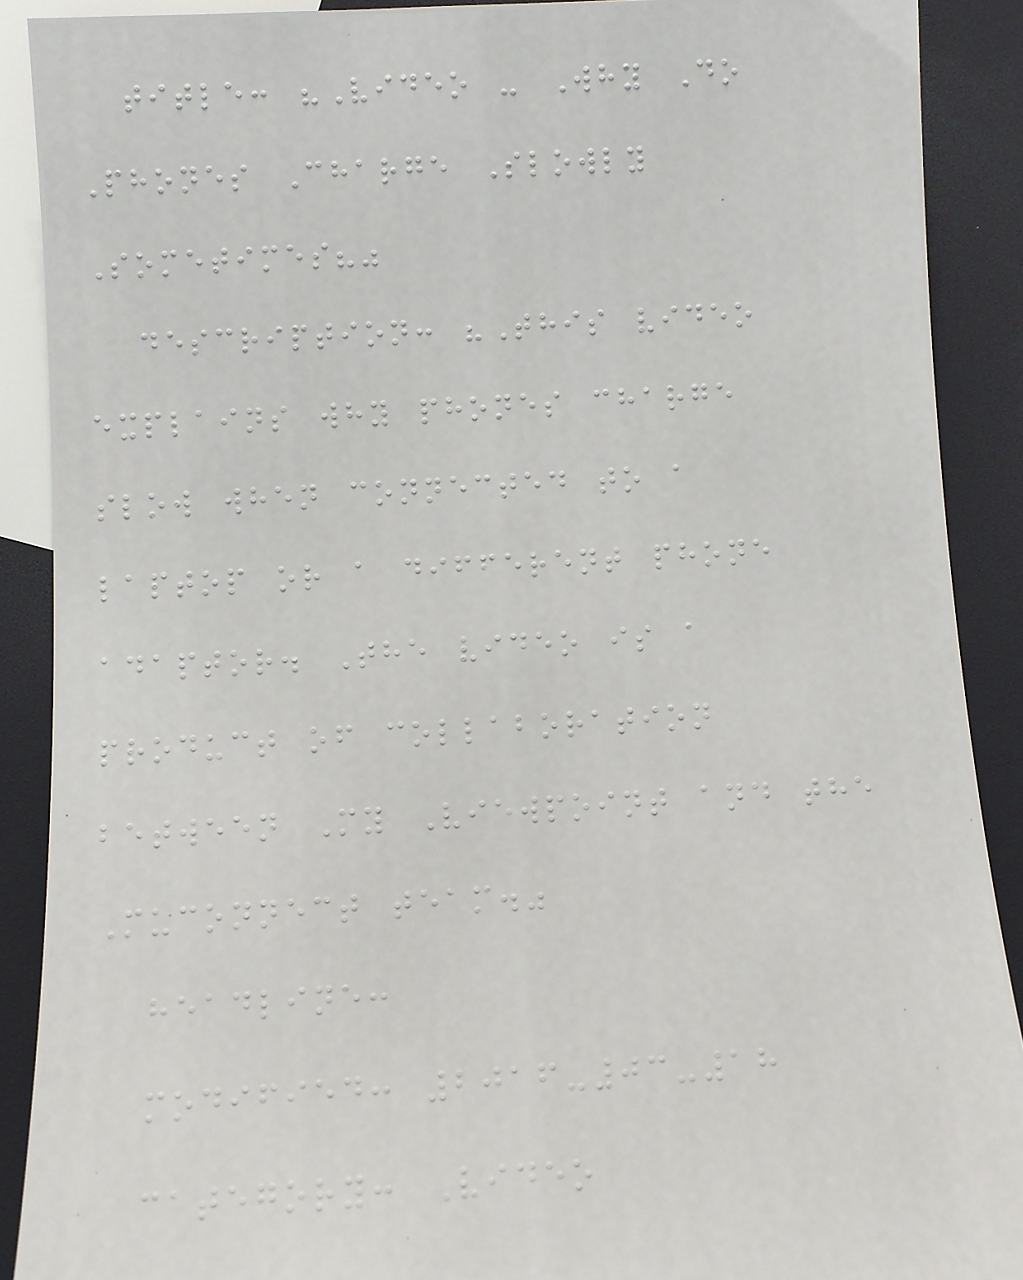title: "Video - Why Do
Phones Charge Slowly
Sometimes?"
description: "This video
explains why phones charge
slow when connected to a
laptop or a different phone
adaptor. The video is a
product of collaboration
between My Viewpoint and the
Muconnect team."
headline:
modified: 2016-03-18
category: Video
